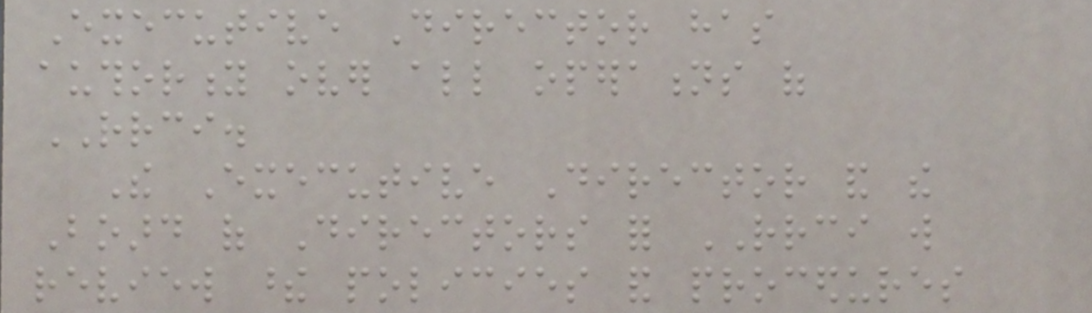Executive Director has
authority over all operations of
RRCI.
The Executive Director and the
Board of Directors for RRCI will
review these policies and procedures
